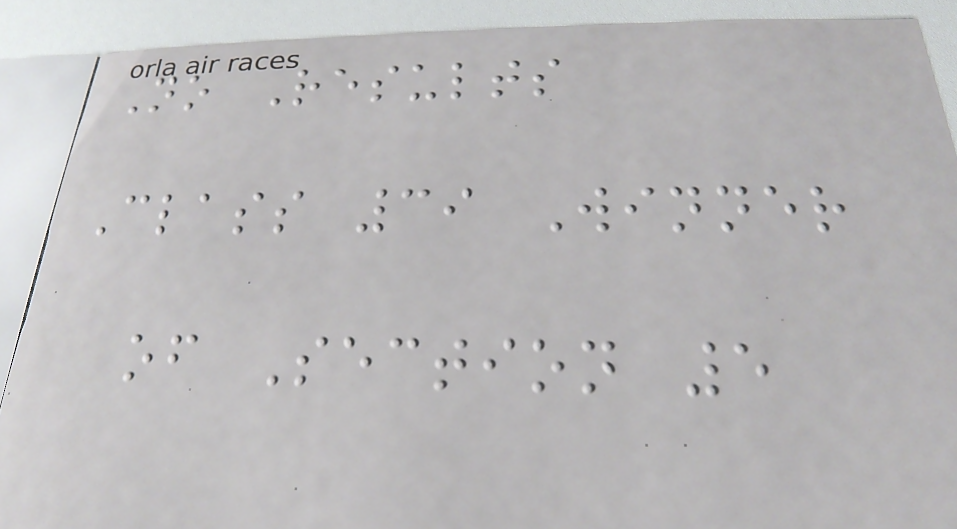No Results
Class 39 Winner
of Section 5
